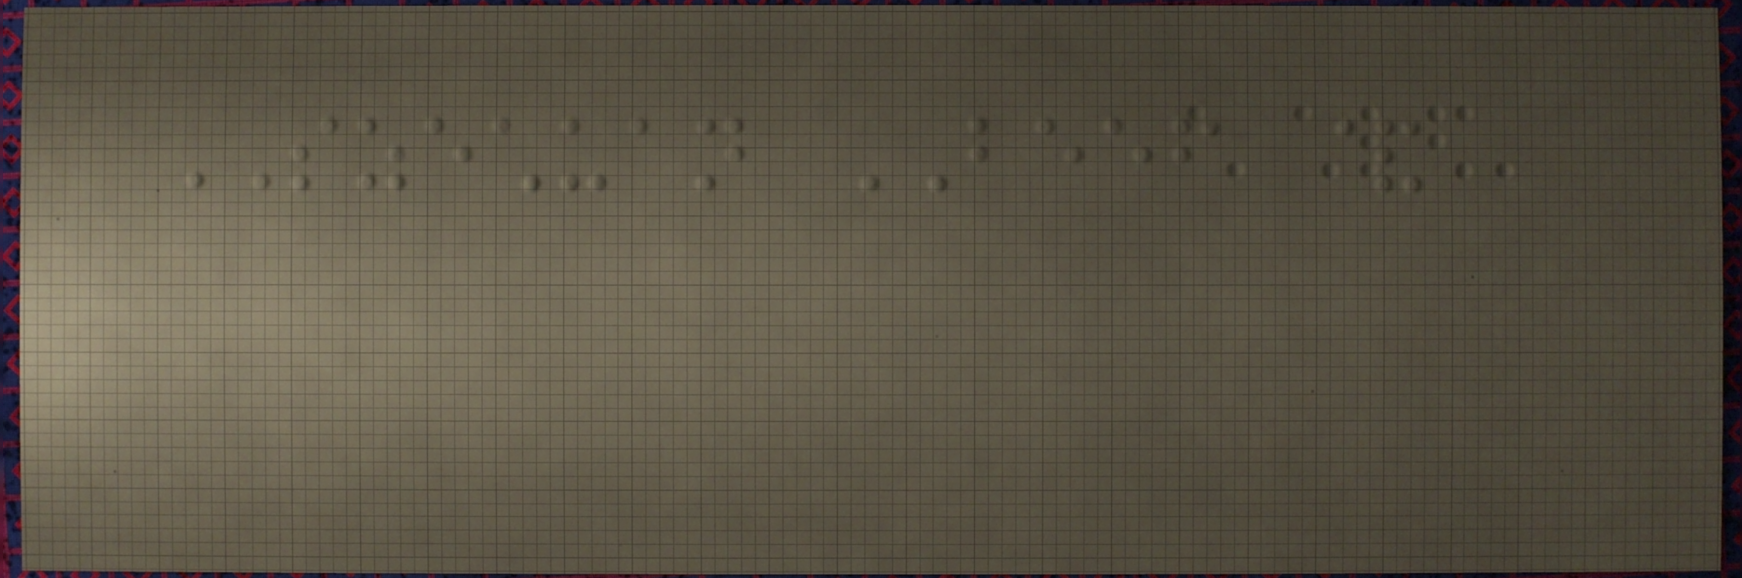SZECHUAN BEEF &
